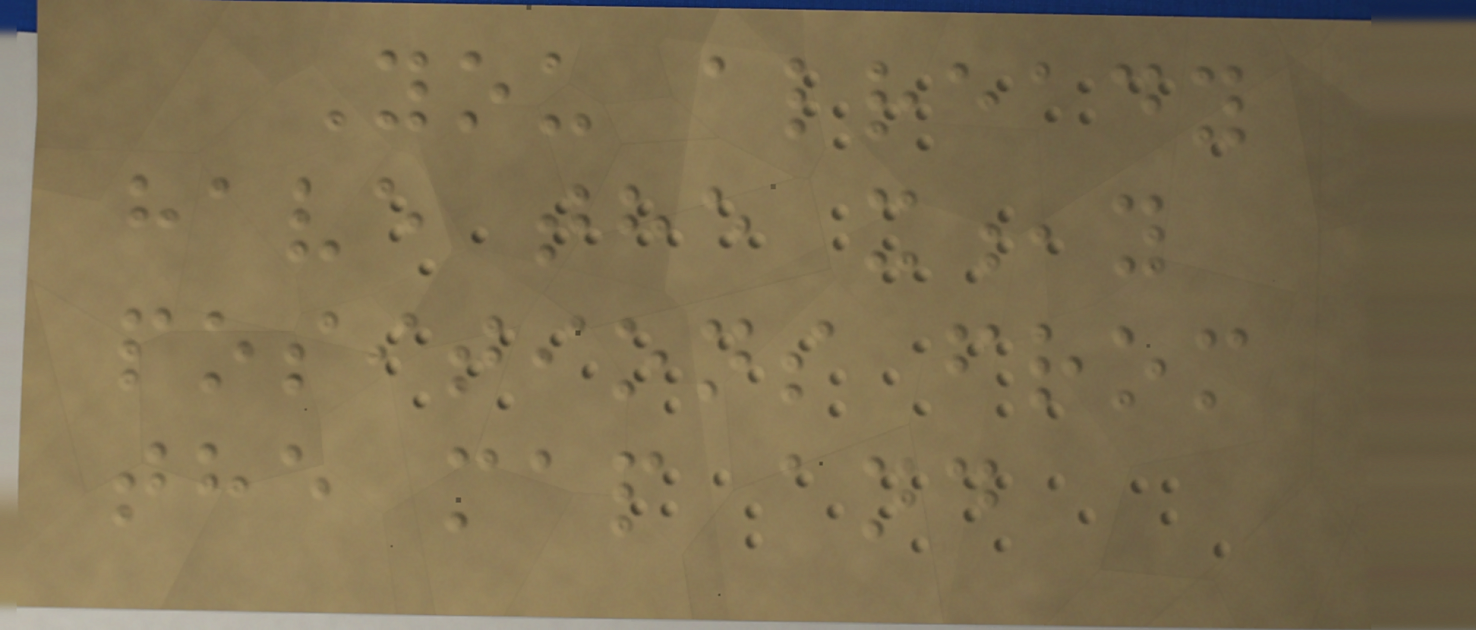You already
have the x,y
positions from
the map and
